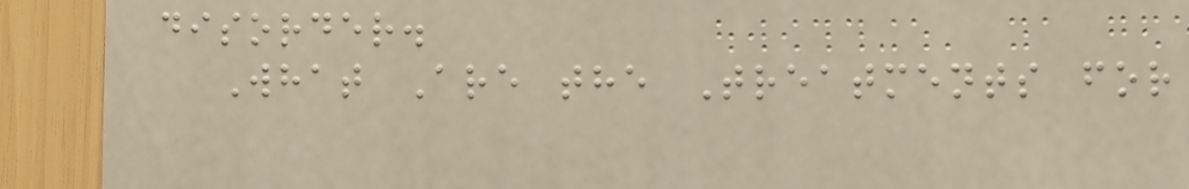disorder.
What Are the Treatments for
